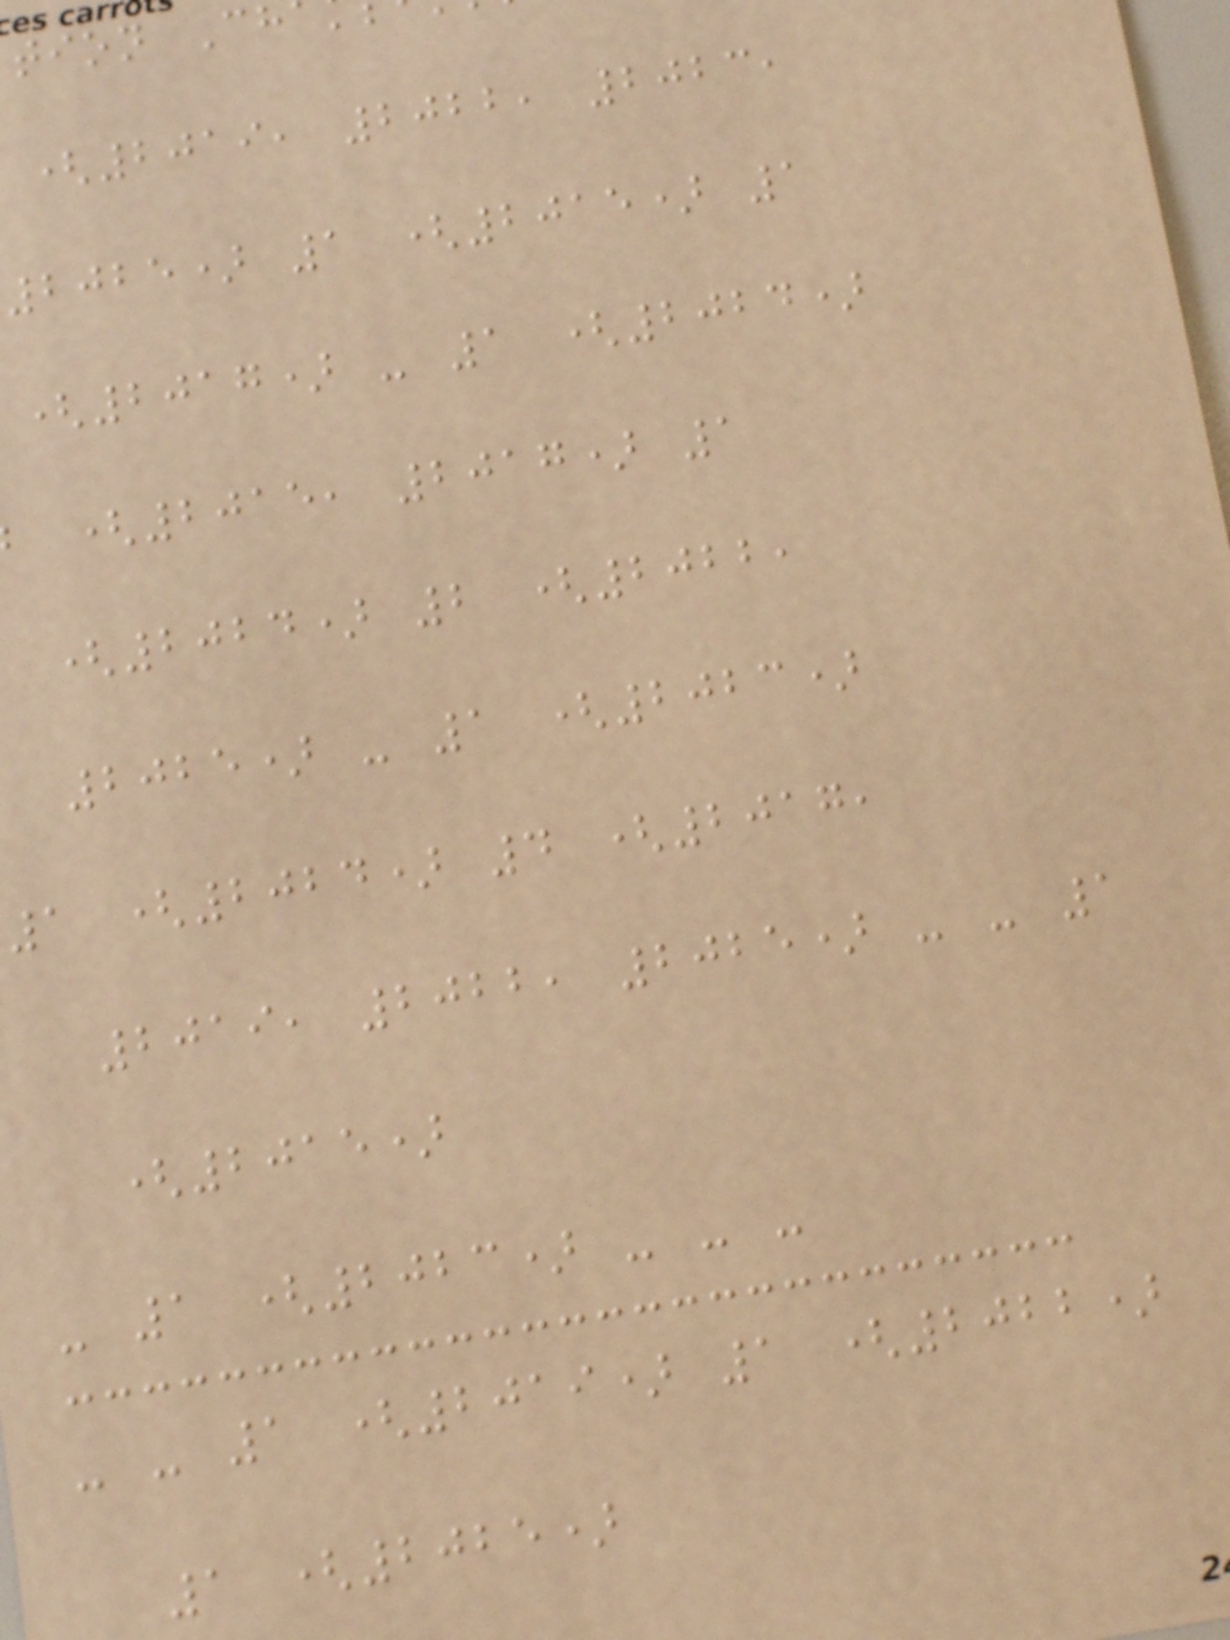tion Ch
(2019, 2022, 2023,
2025) 1 (2015) 1
(2017) - 1 (2024)
(2015, 2017) 1
(2024) 2 (2022,
2025) - 1 (2023)
1 (2024) 4 (2017,
2019, 2022, 2025) - - 1
(2015)
- 1 (2023) - - -
- - 1 (2019) 1 (2022)
1 (2025)
